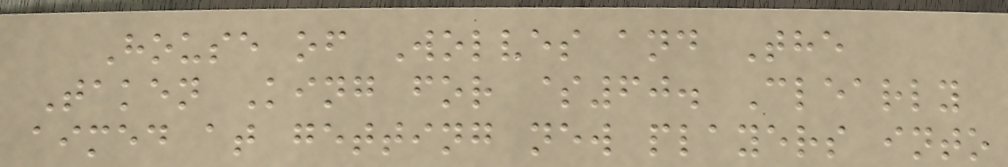House of Wolves and The
Taken King for $60. Clearly
aimed at getting new players into
